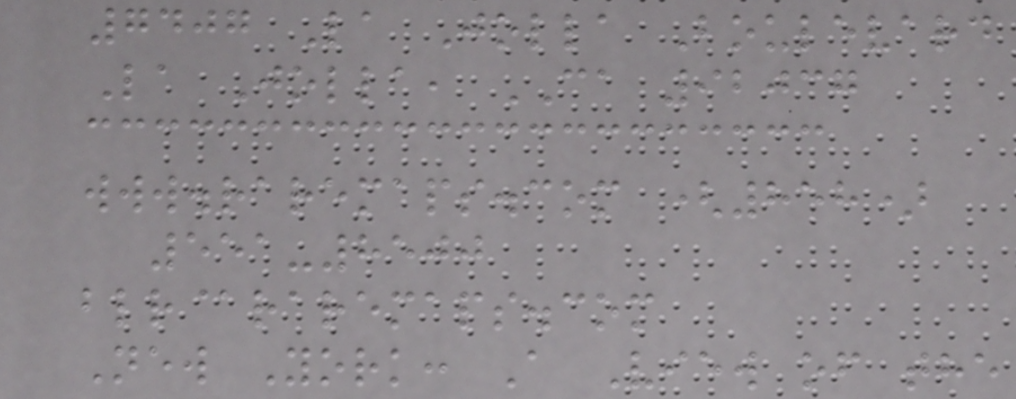7407 La Jolla Boulevard
La Jolla, CA 92037
www.raremaps.com (858)
551-8500
blr@raremaps.com
New York: A View of the
